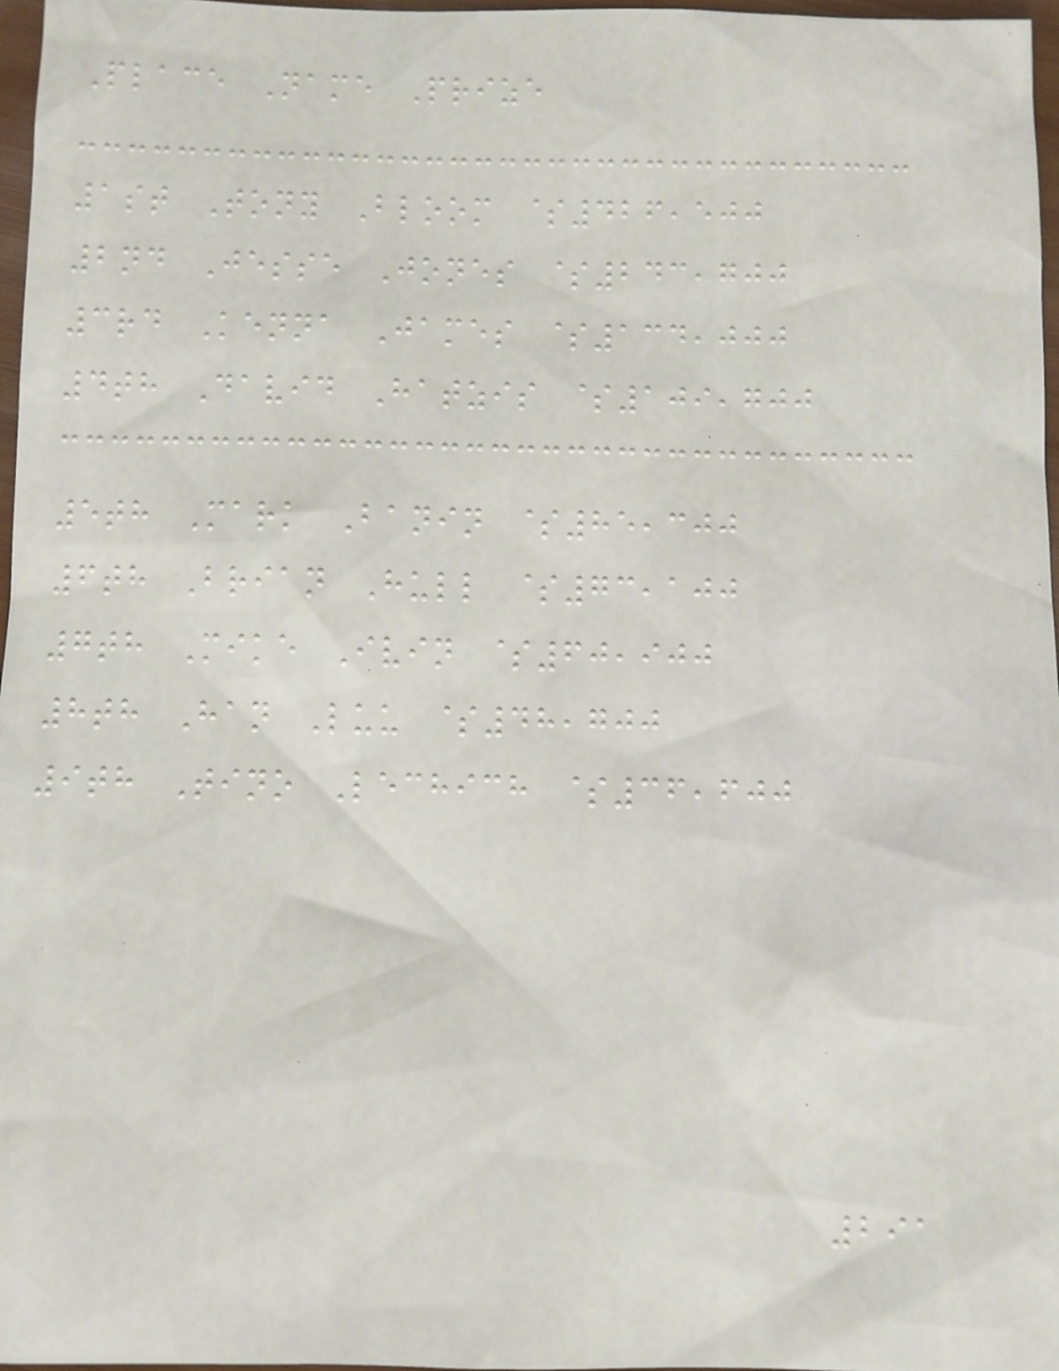Place Name Prize
1st Tony Bloom $426,500
2nd Jesse Jones $243,700
3rd Kenna James $134,000
4th David Hatzis $109,700
5th Mark Banin $85,300
6th Brian Hull $73,100
7th Mike Ivin $60,900
8th Han Luu $48,700
9th Tino Lechich $36,600
291
